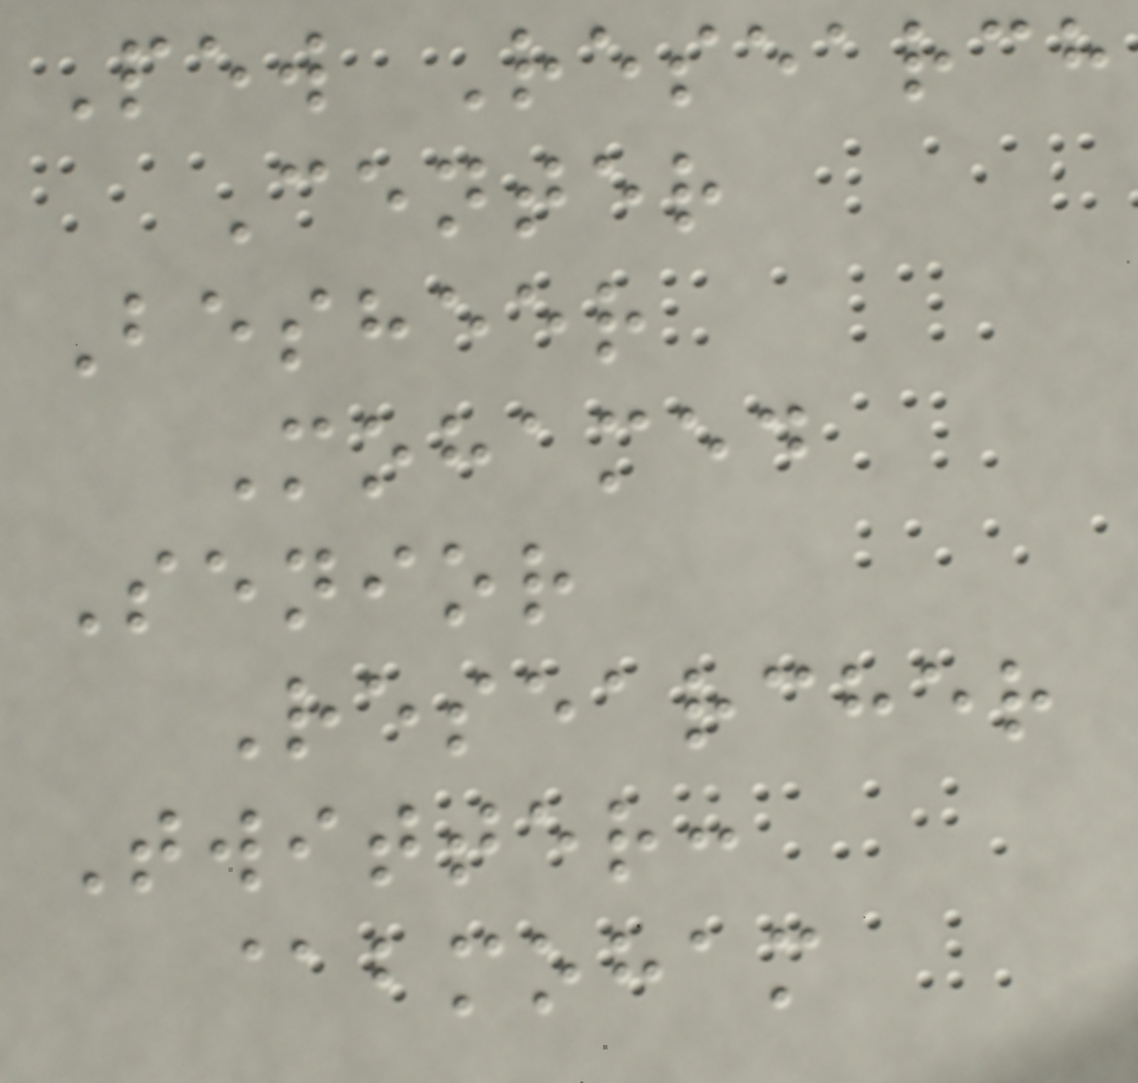Pew Research
Center
Besheer
Mohamed
Senior
Researcher
Twitter:
@bmoham
